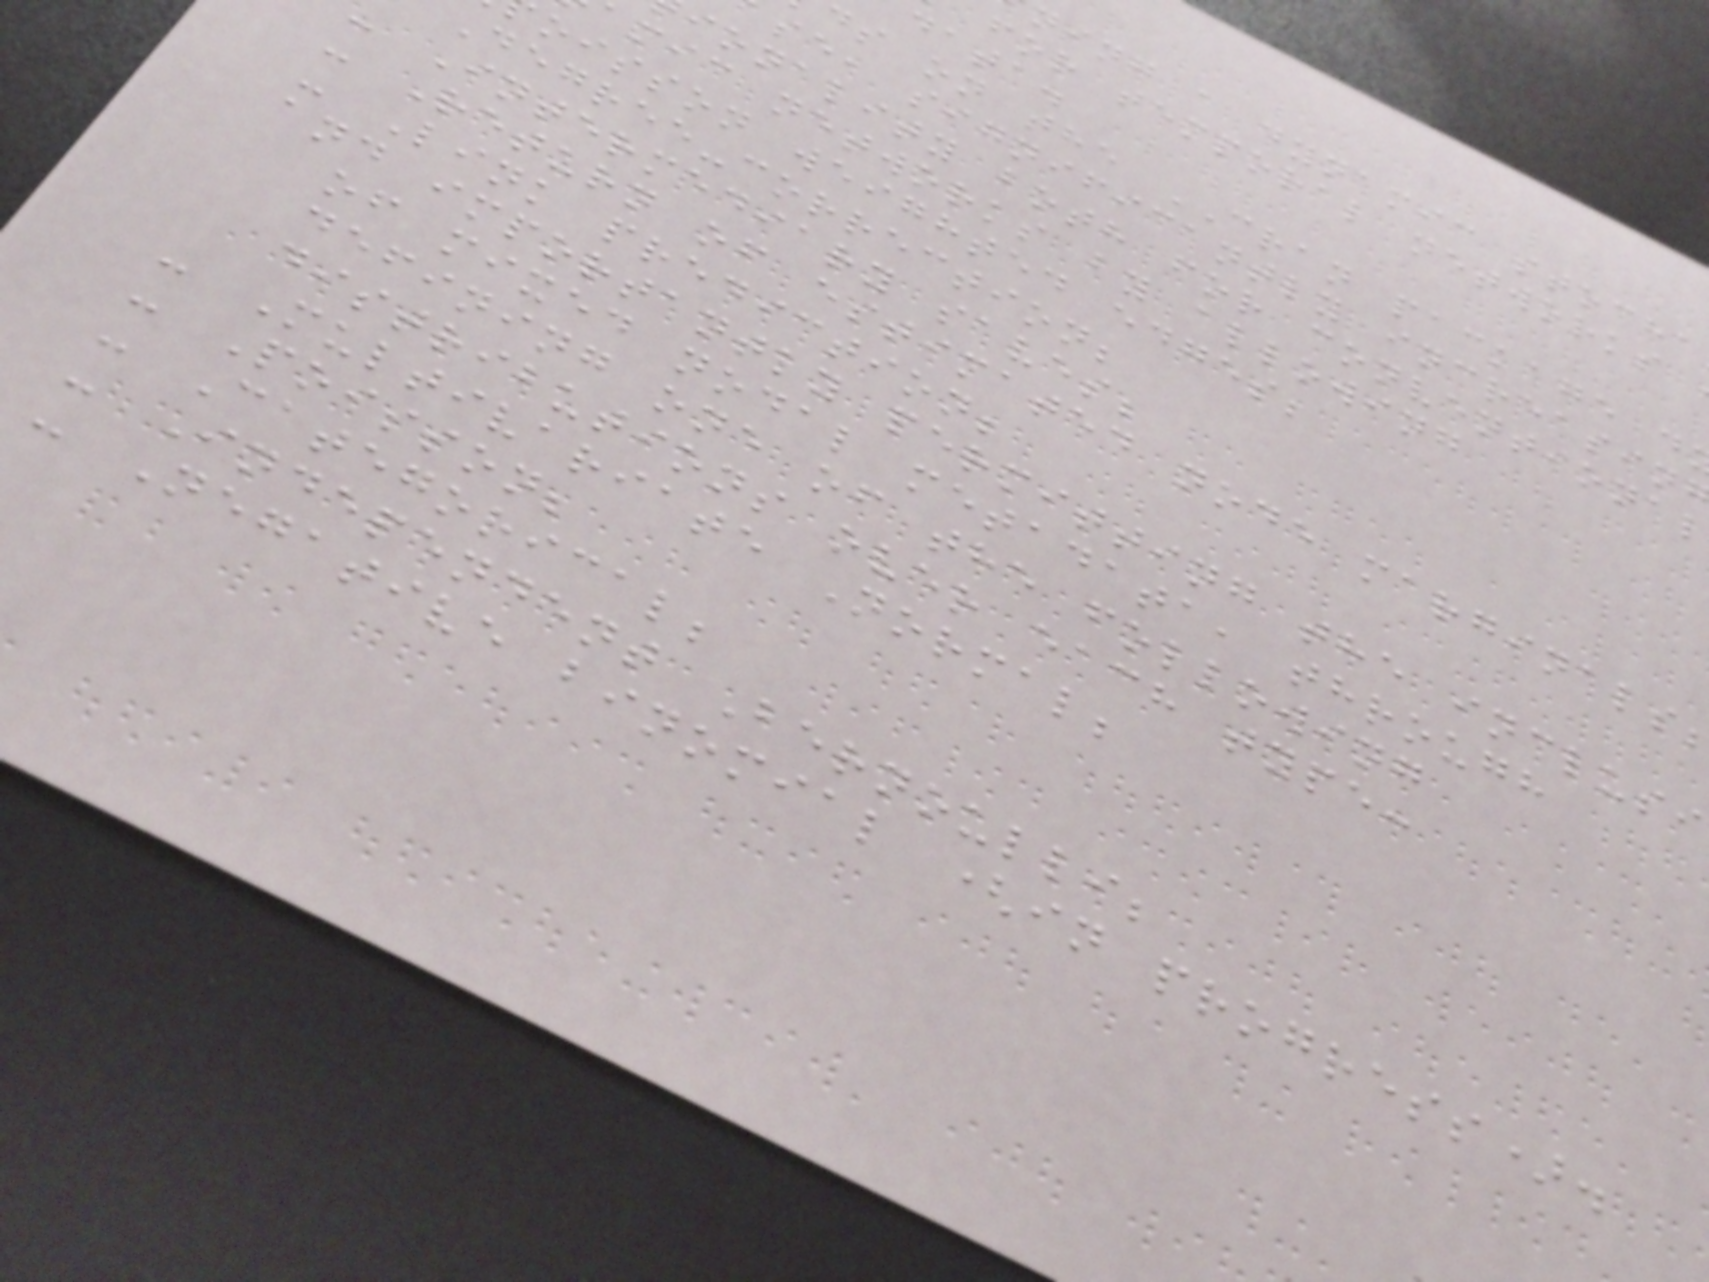ning a dynamic stocha
for temporal networks
data.
ds on the CRAN package d
se, significantly increasin
ionality both for conventional
amic networks by allowing
oisson weighted edges;
Degree-correction;
Intermediary saves;
- Return of estimated node marginals
- Link prediction;
and importantly permitting the inclusi
of mixed nodal metadata, through
defining one of the following
distributions over each type:
- Multivariate Normal;
- Poisson;
- Categorical;
- Independent Bernoulli;
- Negative binomial (in progress).
